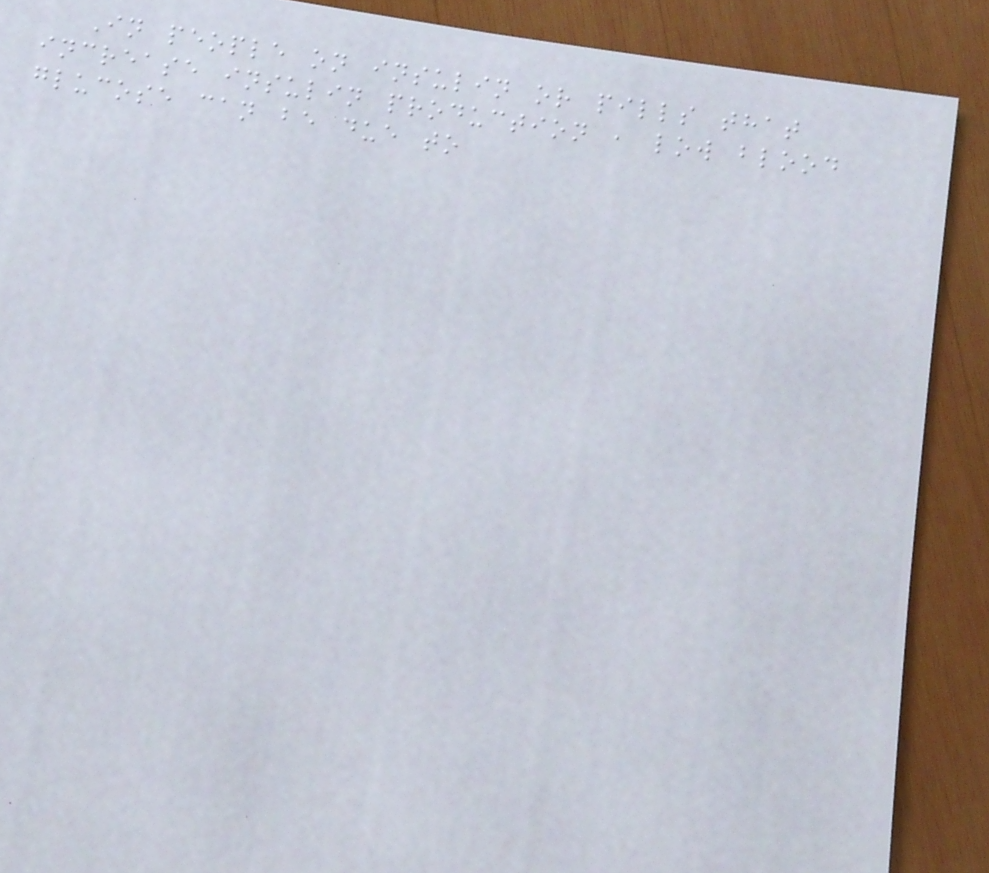In people on insulin or pills that
increase insulin production , low blood
glucose can be due to
